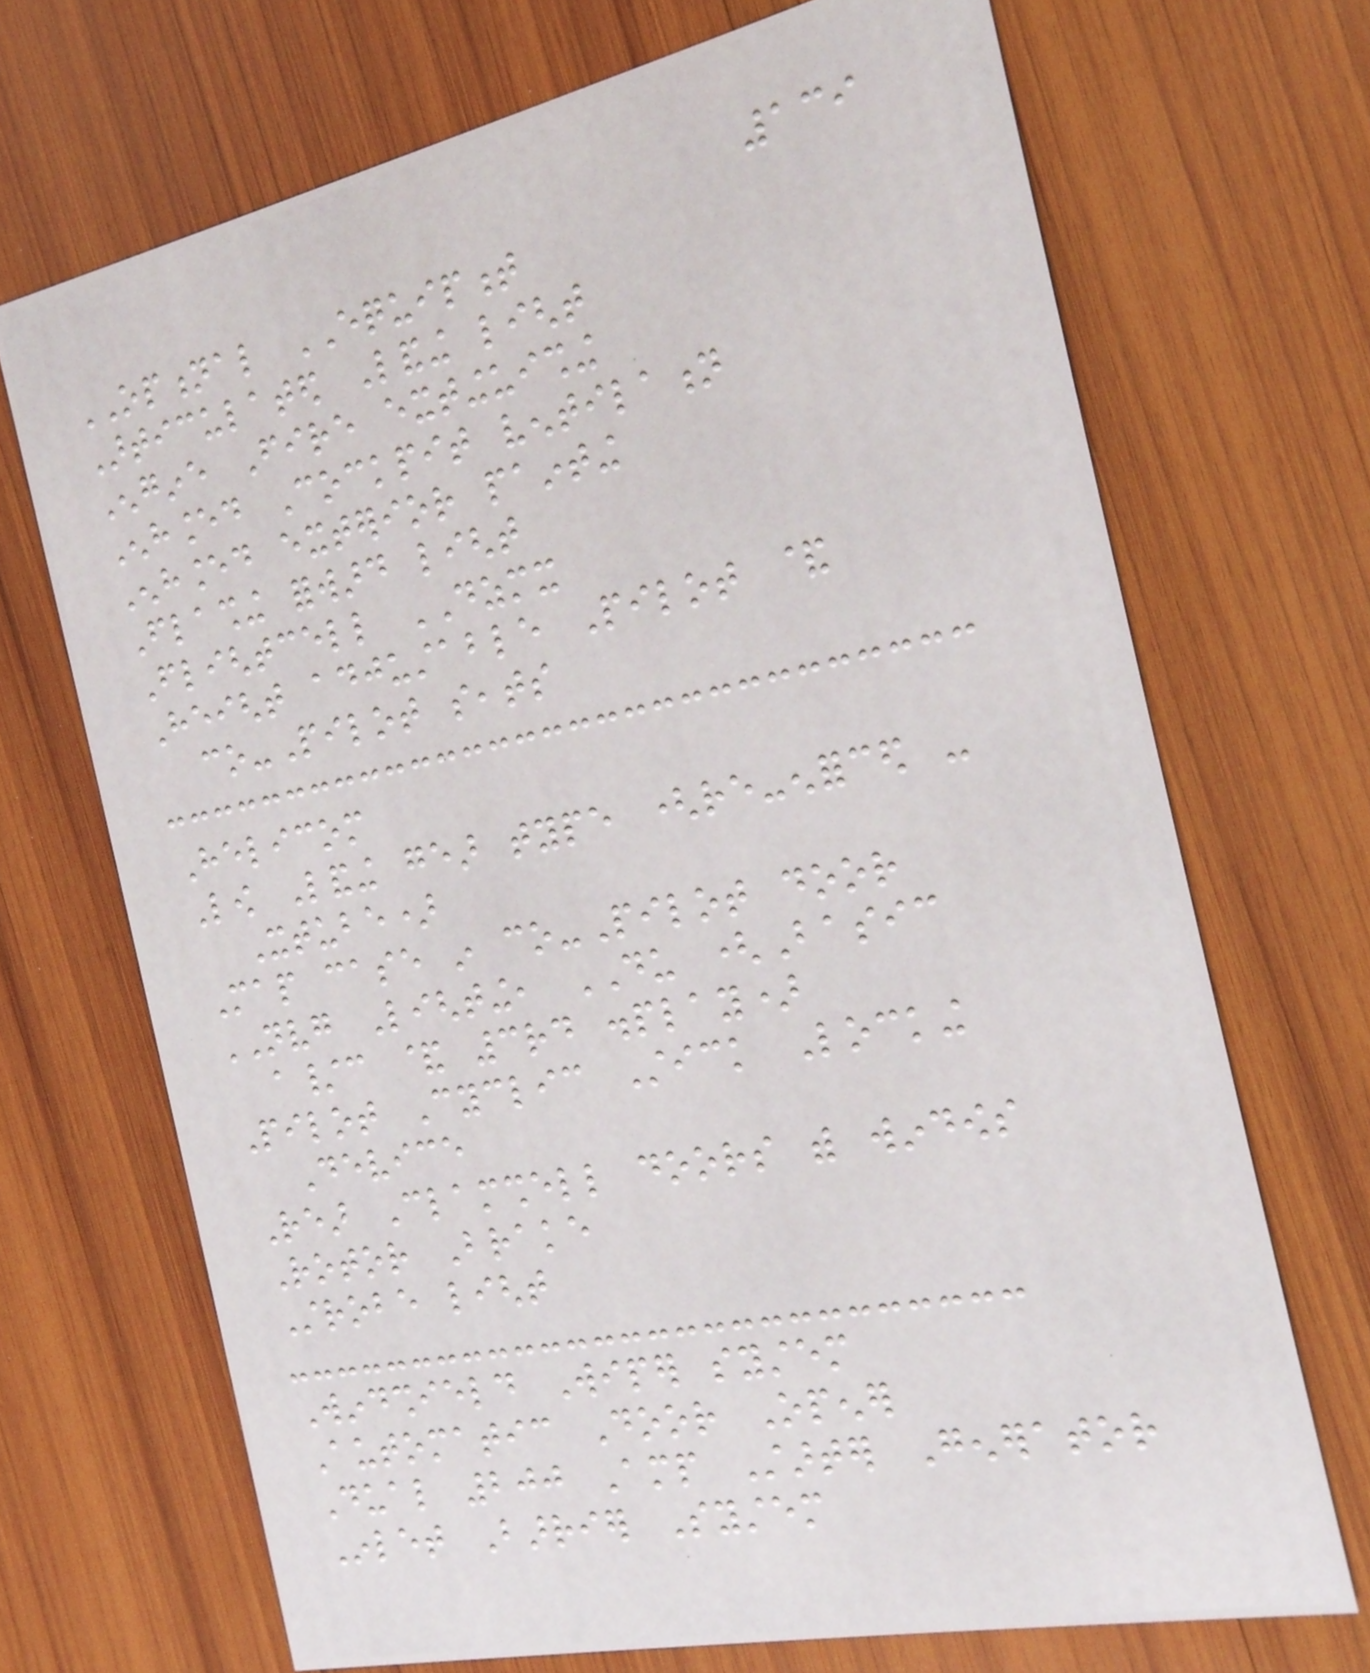139
OPTIONAL EQUIPMENT
Articulated Landing light
Engine Fire extinguishing
Enhanced Cockpit ventilation
Enhanced exterior painting
Flashing forward light
Flightcell DZMX
Height adjustable Pilot &
co-Pilot seats
Helicom
Low Landing gear type (re-enforced -
Xtube)
Map case in co-Pilot door
NVG Lighting, DU (Basic
a/c & 3rd display)
Pilot Cyclic Stick Locking
Device
Rear Clamshell doors with windows
Rotor Brake
Strobe light
Windshield Wiper system
Automatic Door Opener
Dual 200 Amp Starter Generator
Inlet Barrier System
